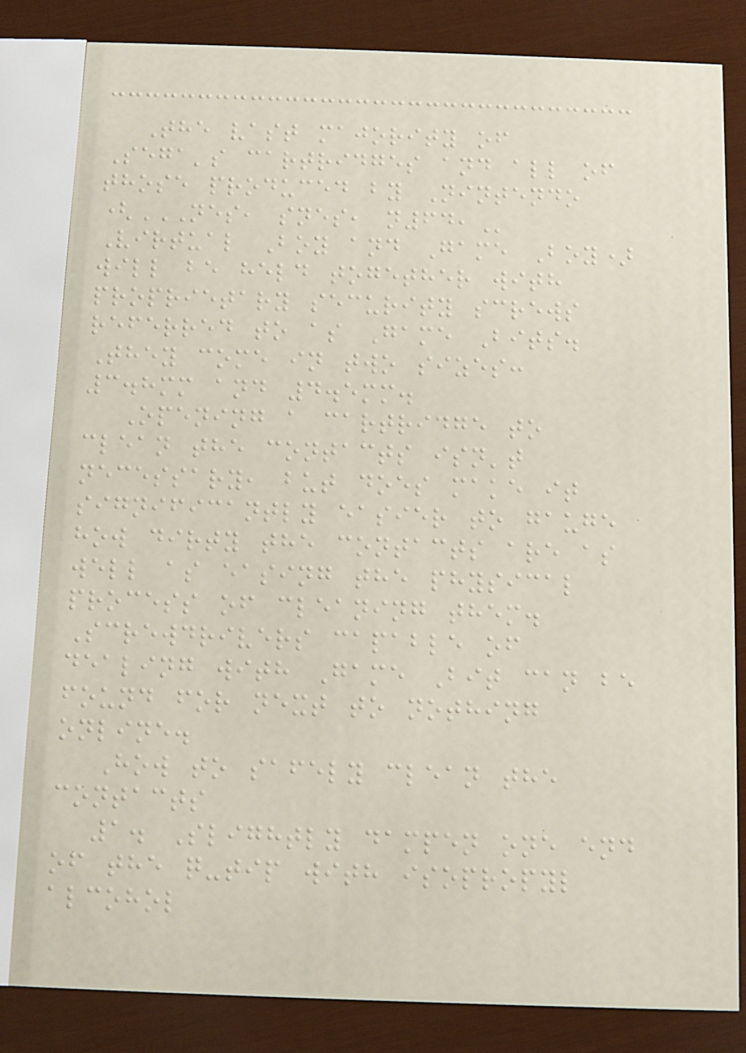The vast majority of
Sega's cartridges and all of
those produced by Nintendo
(NES, SNES, N64,
Virtual Boy and Game Boy)
will be held together with
proprietary security screws
referred to as Game Bits.
They come in two sizes:
3.8mm and 4.5mm.
Opening a cartridge to
clean the contacts isn't
necessary, but does make it
significantly easier to gauge
how dirty the contacts are as
well as easing the physical
process of cleaning them.
Screwdrivers capable of
dealing with Game Bit can be
found for next to nothing
online.
How to safely clean the
contacts
1. Slightly dampen one end
of the q-tip with isopropyl
alcohol
